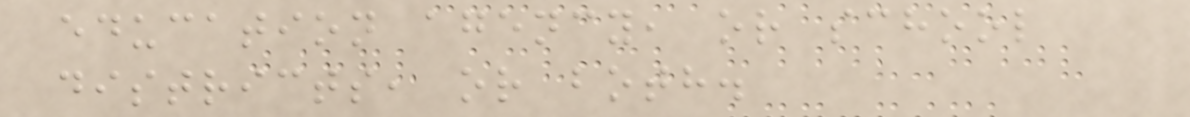education agency, or school
districts, or both.
